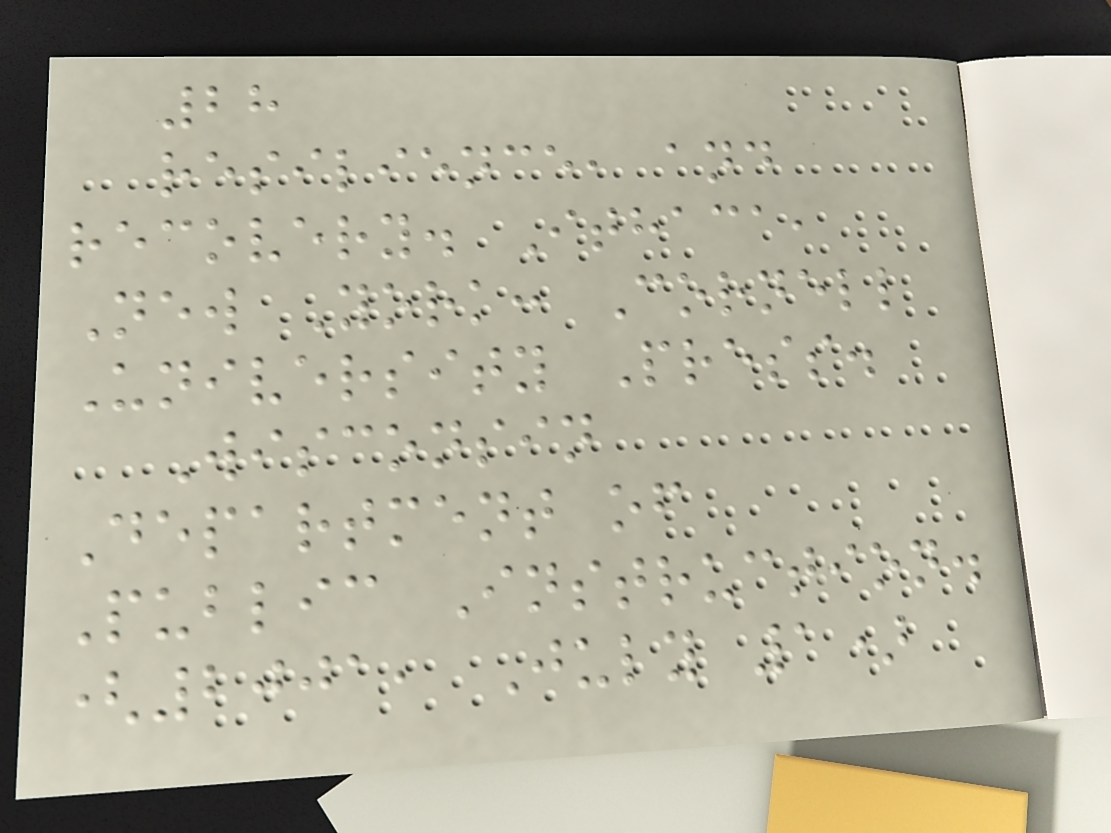28
resilience, and
recovery. Ithaca,
New York: Cornell
University Press.
Wisconsin
Department of
Public Instruction.
(2001, July 1)
